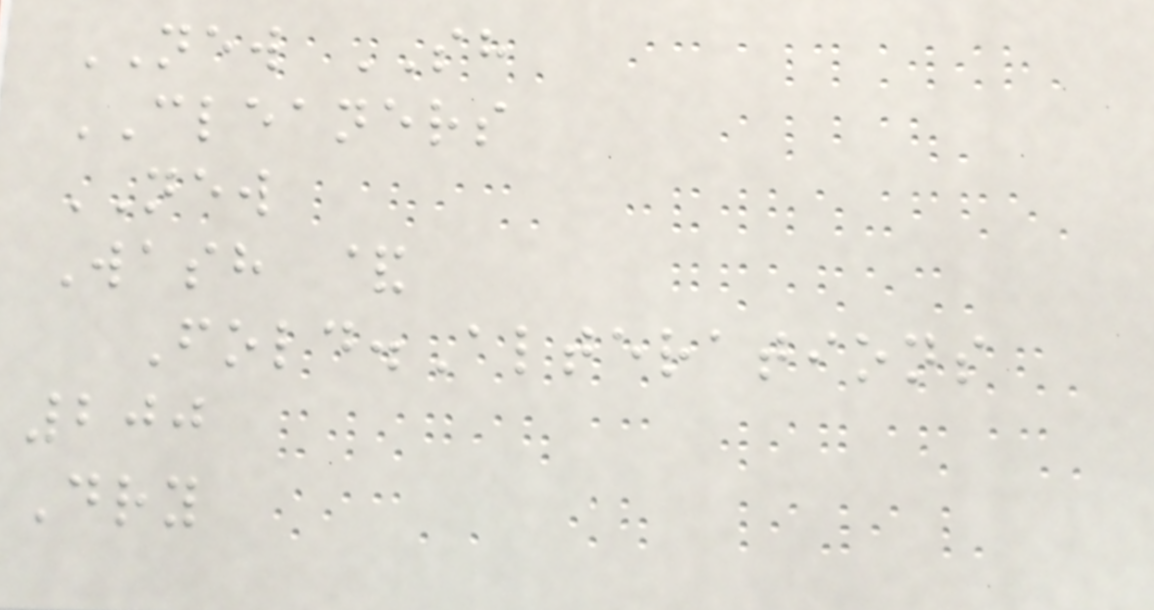NEW SH
CLEANERS
NEW
Wash &
Fold.Alterations
200
Dry
